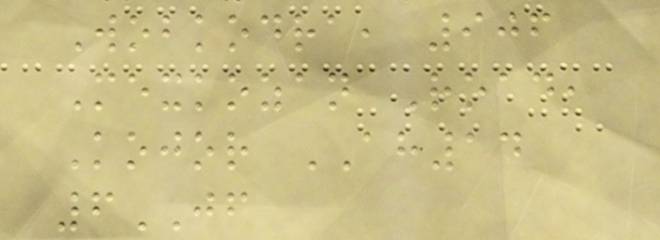Wobkodra, 906
Mexkozan Road,
Kojor AH14
6JF
